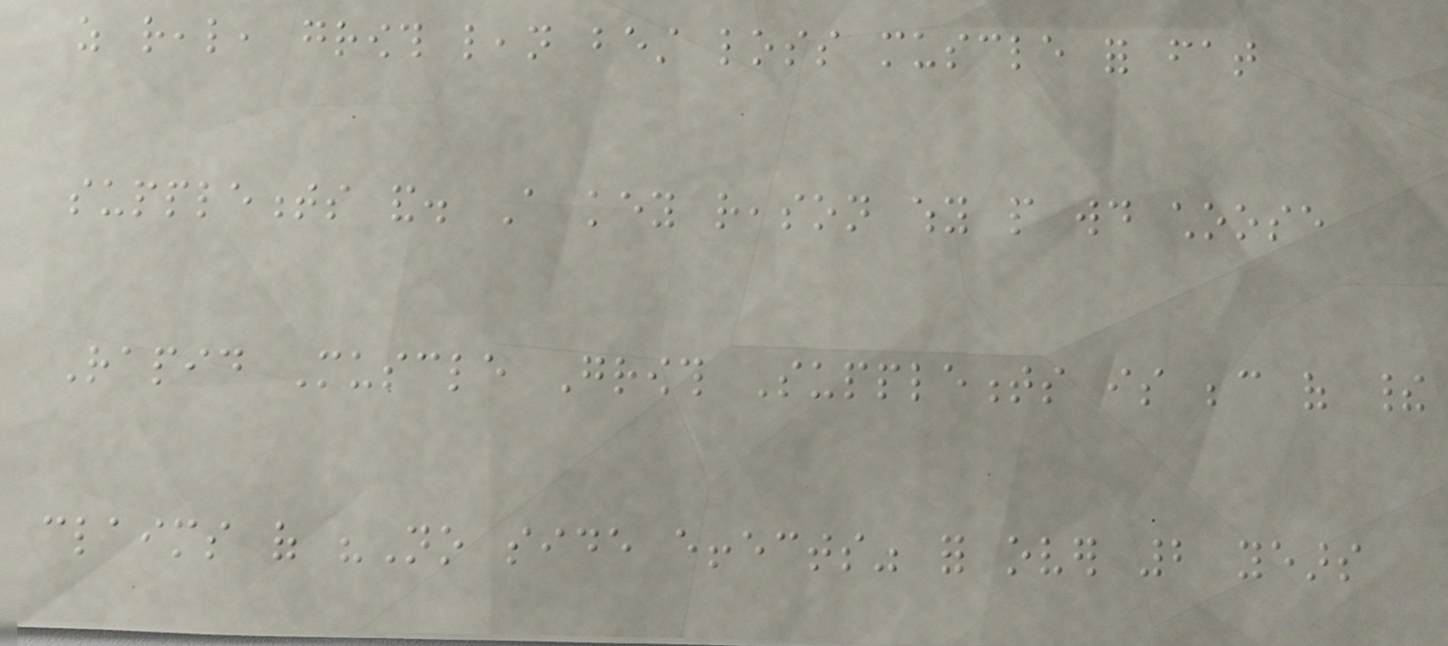as real, growth lean best loss muscle for fat
supplements and. A key reason why people would choose
Rapid Muscle Growth Supplements is because of their
claims of "No side effects" for over 2 years
